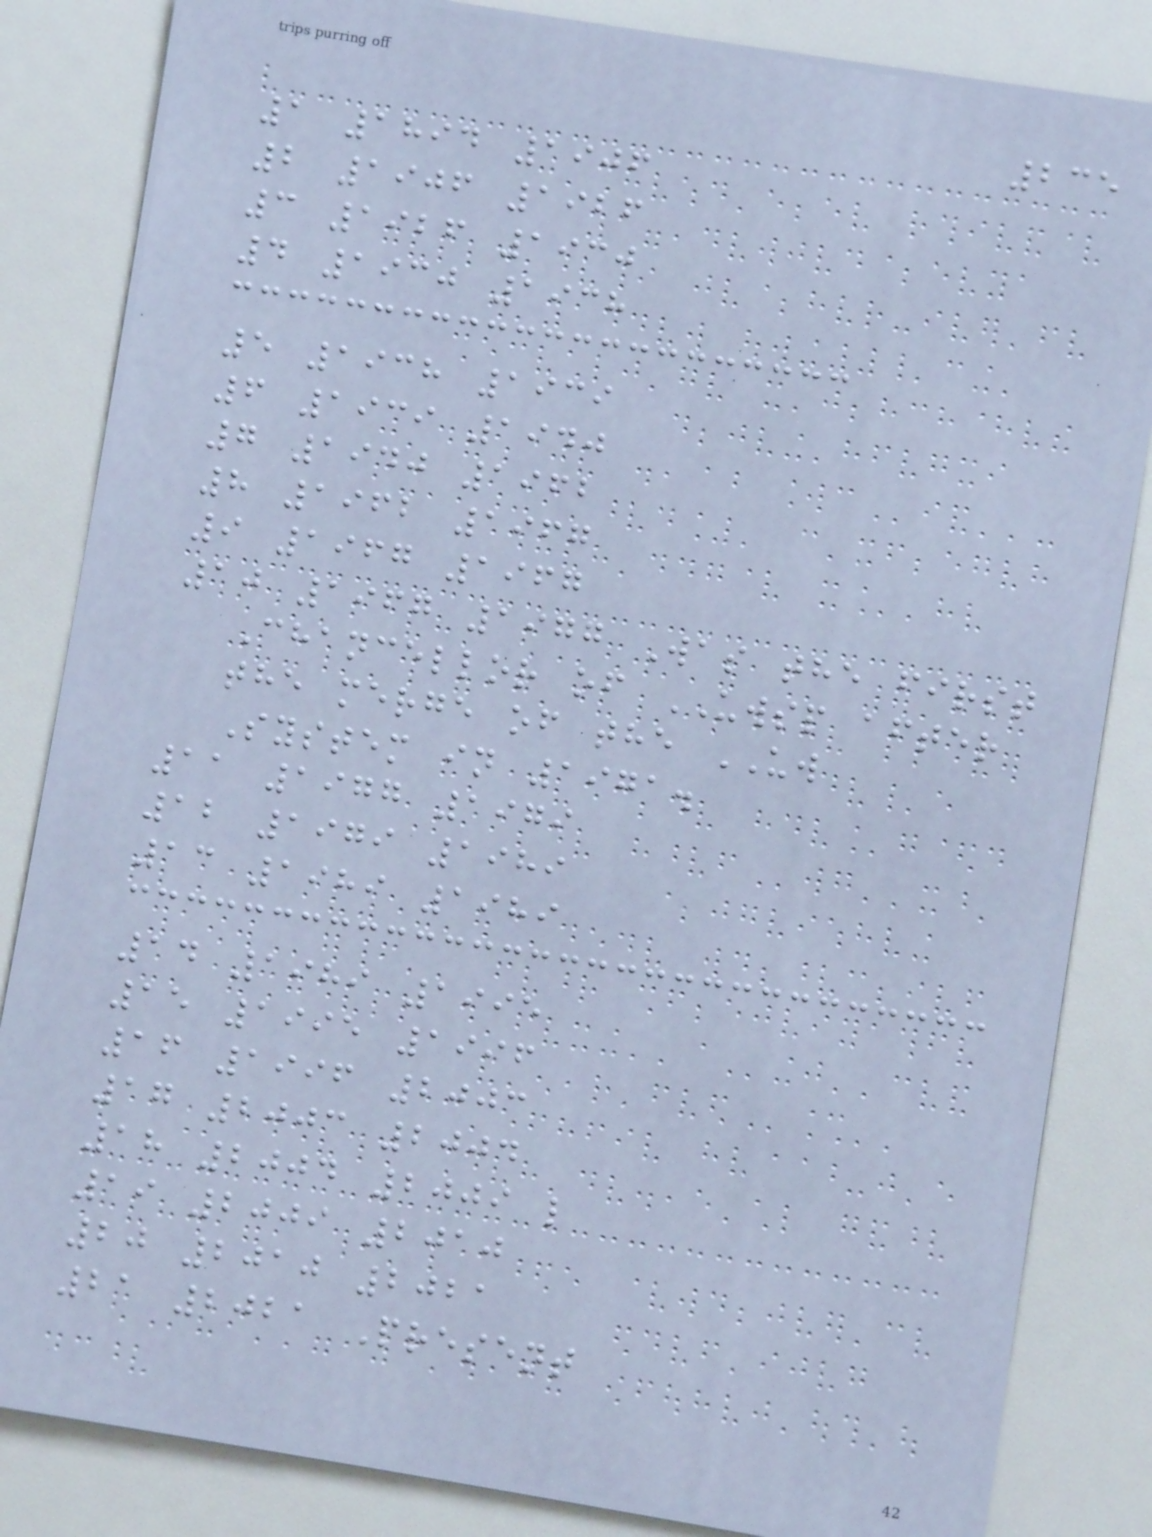235
1 1894 1906
2 1906 1926
3 1926 1930
4 1930 1938
5 1938 1939
6 1939 1940
7 1940 1962
8 1962 1967
9 1967 1967
10 1967 1977 Was the first
Chancellor of UWSP after
the merge of the UW
System in 1971.
11 1977 1979
12 1979 1989
13 1989 1989
14 1989 1995
15 1995 1996
16 1996 2003
17 2003 2004
18 2004 2009 l
19 2009 2010
20 2010 2021
21 2021 Present
